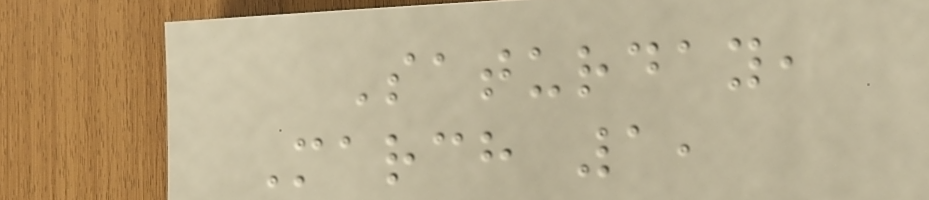Saturday,
March 1,
